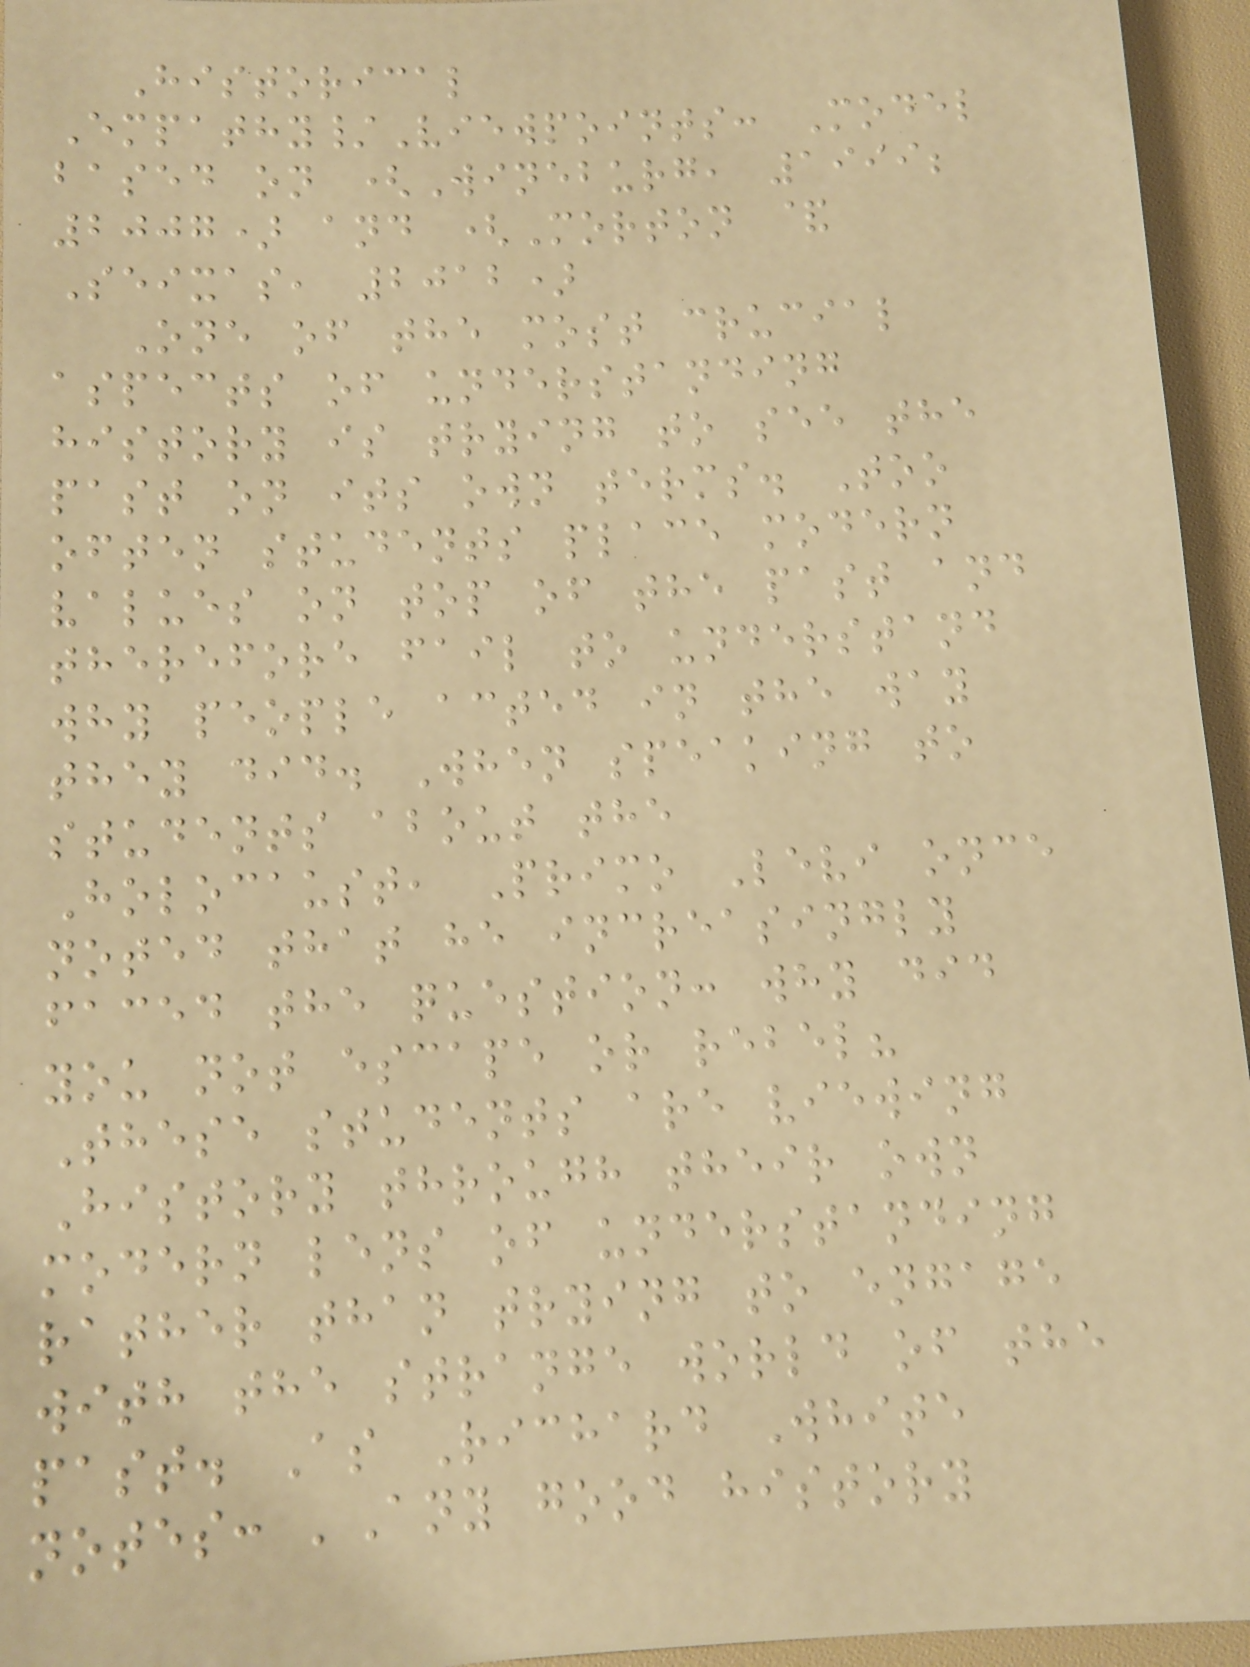Historical
Empathy/Viewpoints: Model
based on (Wineburg, 1999;
2007) and (Morton &
Seixas, 2012)
One of the most crucial
aspects of understanding
history is trying to see the
past on its own terms. Too
often students place modern
values on top of the past and
therefore fail to understand
why people acted in the way
they did. When speaking to
students about the
Holocaust, Primo Levi once
noted that he increasingly
faced the question: why did
you not escape or rebel?
These students are viewing
History through their own
modern lens of understanding
rather than trying to engage
with the strange world of the
past. As Richard White
notes: 'Any good history
